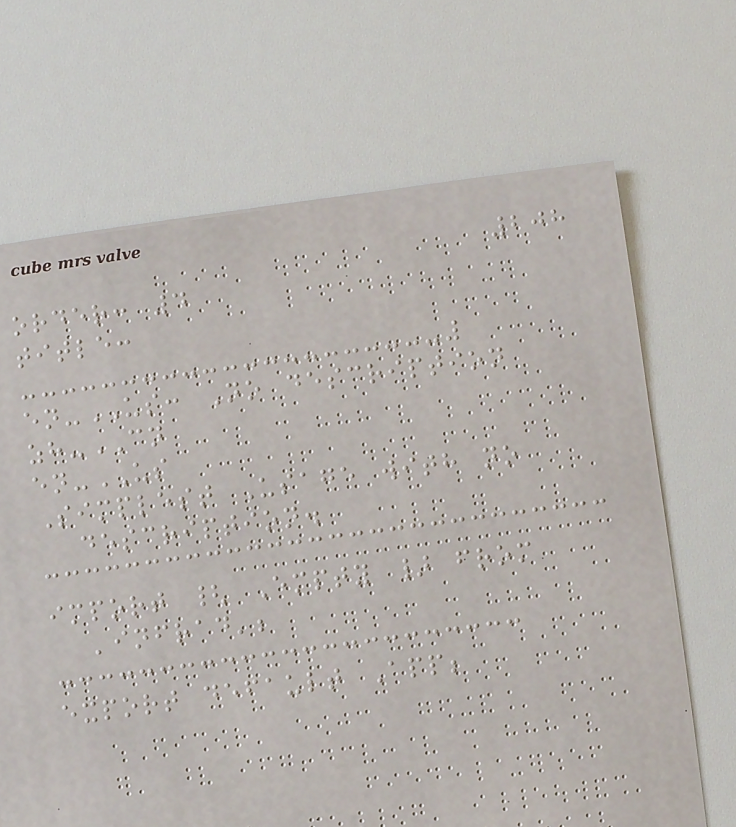208
order: 4
title:
en-US: No description
zh-CN
en-US
Simplest Usage with no
description.
import { Empty } from
'infrad';
export default App;
